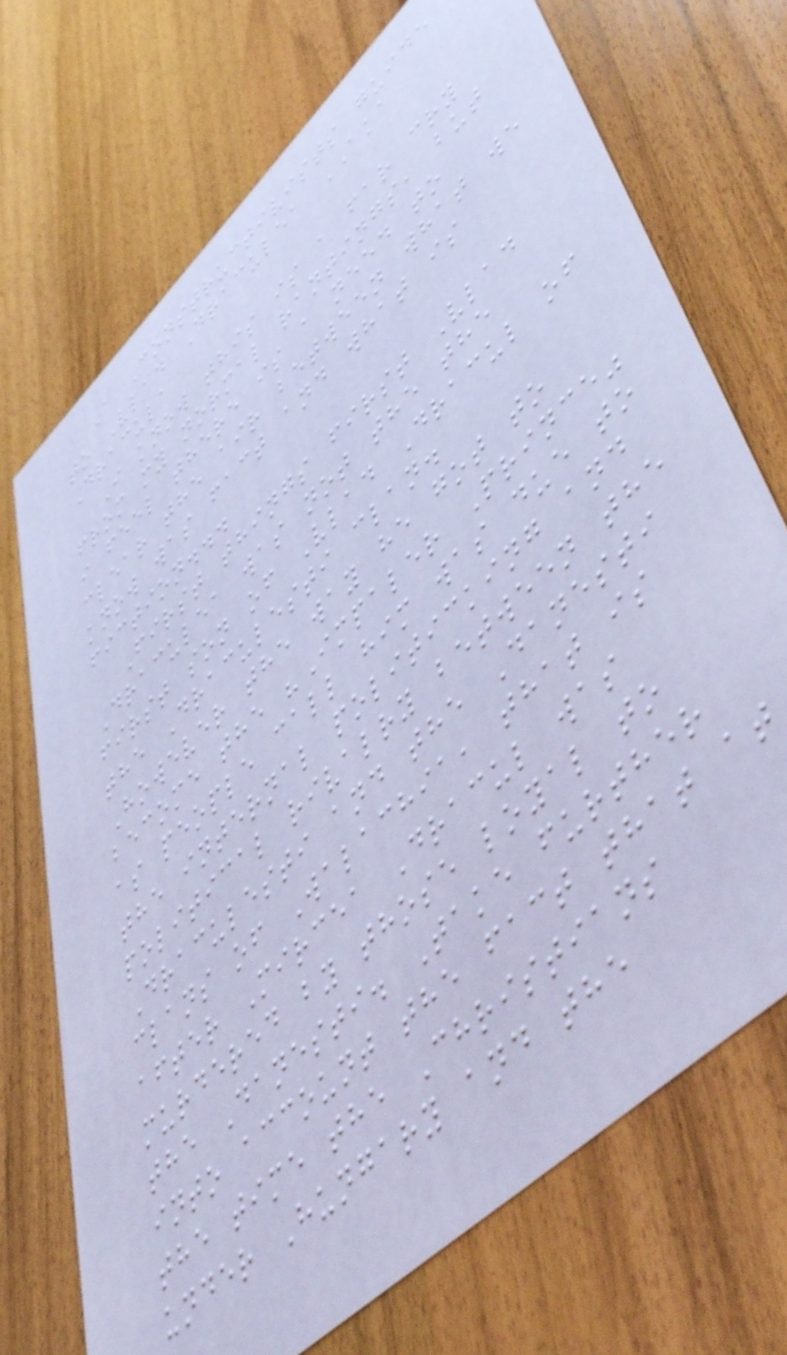A Constructivists guide
to Vlad Draculea AKA
Dracula
I know this is a far cry
from my normal rantings, but
i feel there is a need to
clear the air between what we
know was fact and what is
fiction...
First things first Vlad
Draculea was not the the
first son of Vlad Dracul of
the Draculesti clan.
However the way he got to
become the "Impaler Prince"
as people call him was due to
the internal politicking and
political rivalry between the
Draculesti and the Danesti
clans of Walachia, that is
after Mircea Dracul was
murdered by those loyal to
the Danesti. Take further
into account the fact that at
the time the Christians
under Hungary and the
